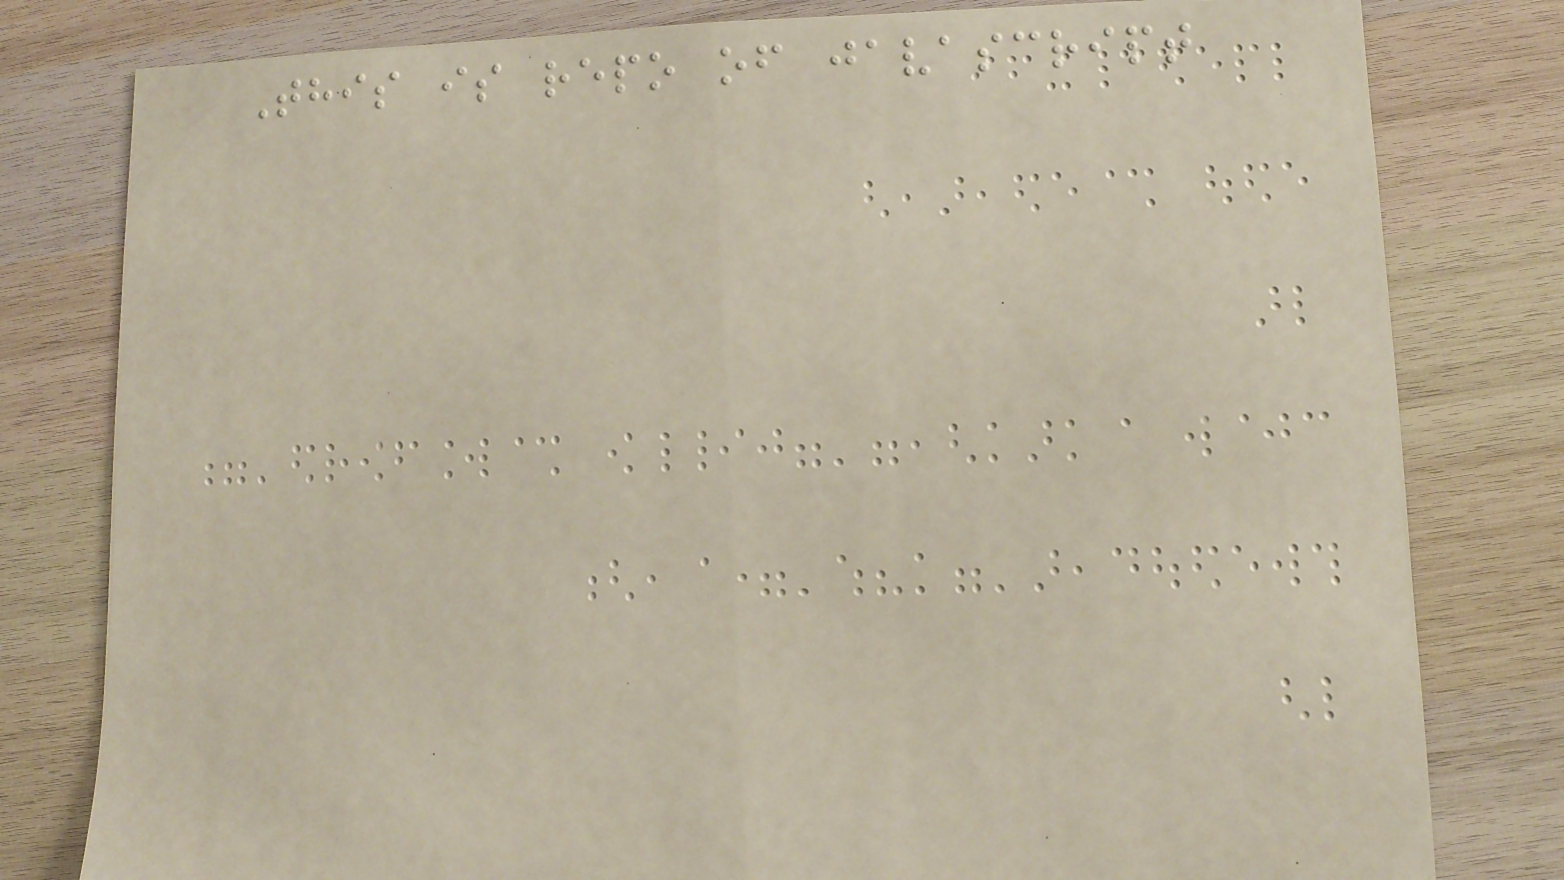This is repo of javascript
